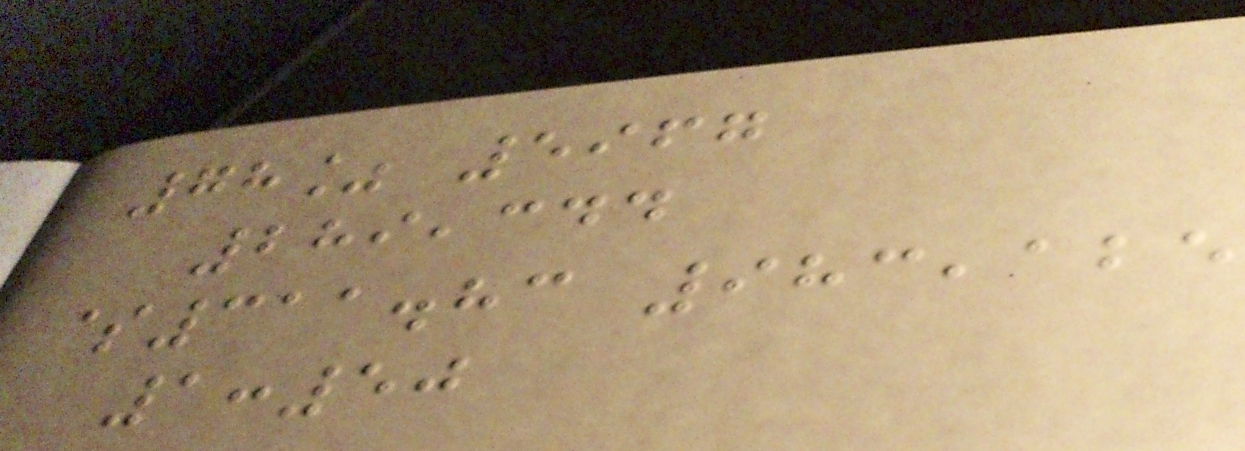78% 5967
289,344
$311.83 983,125
1:50
